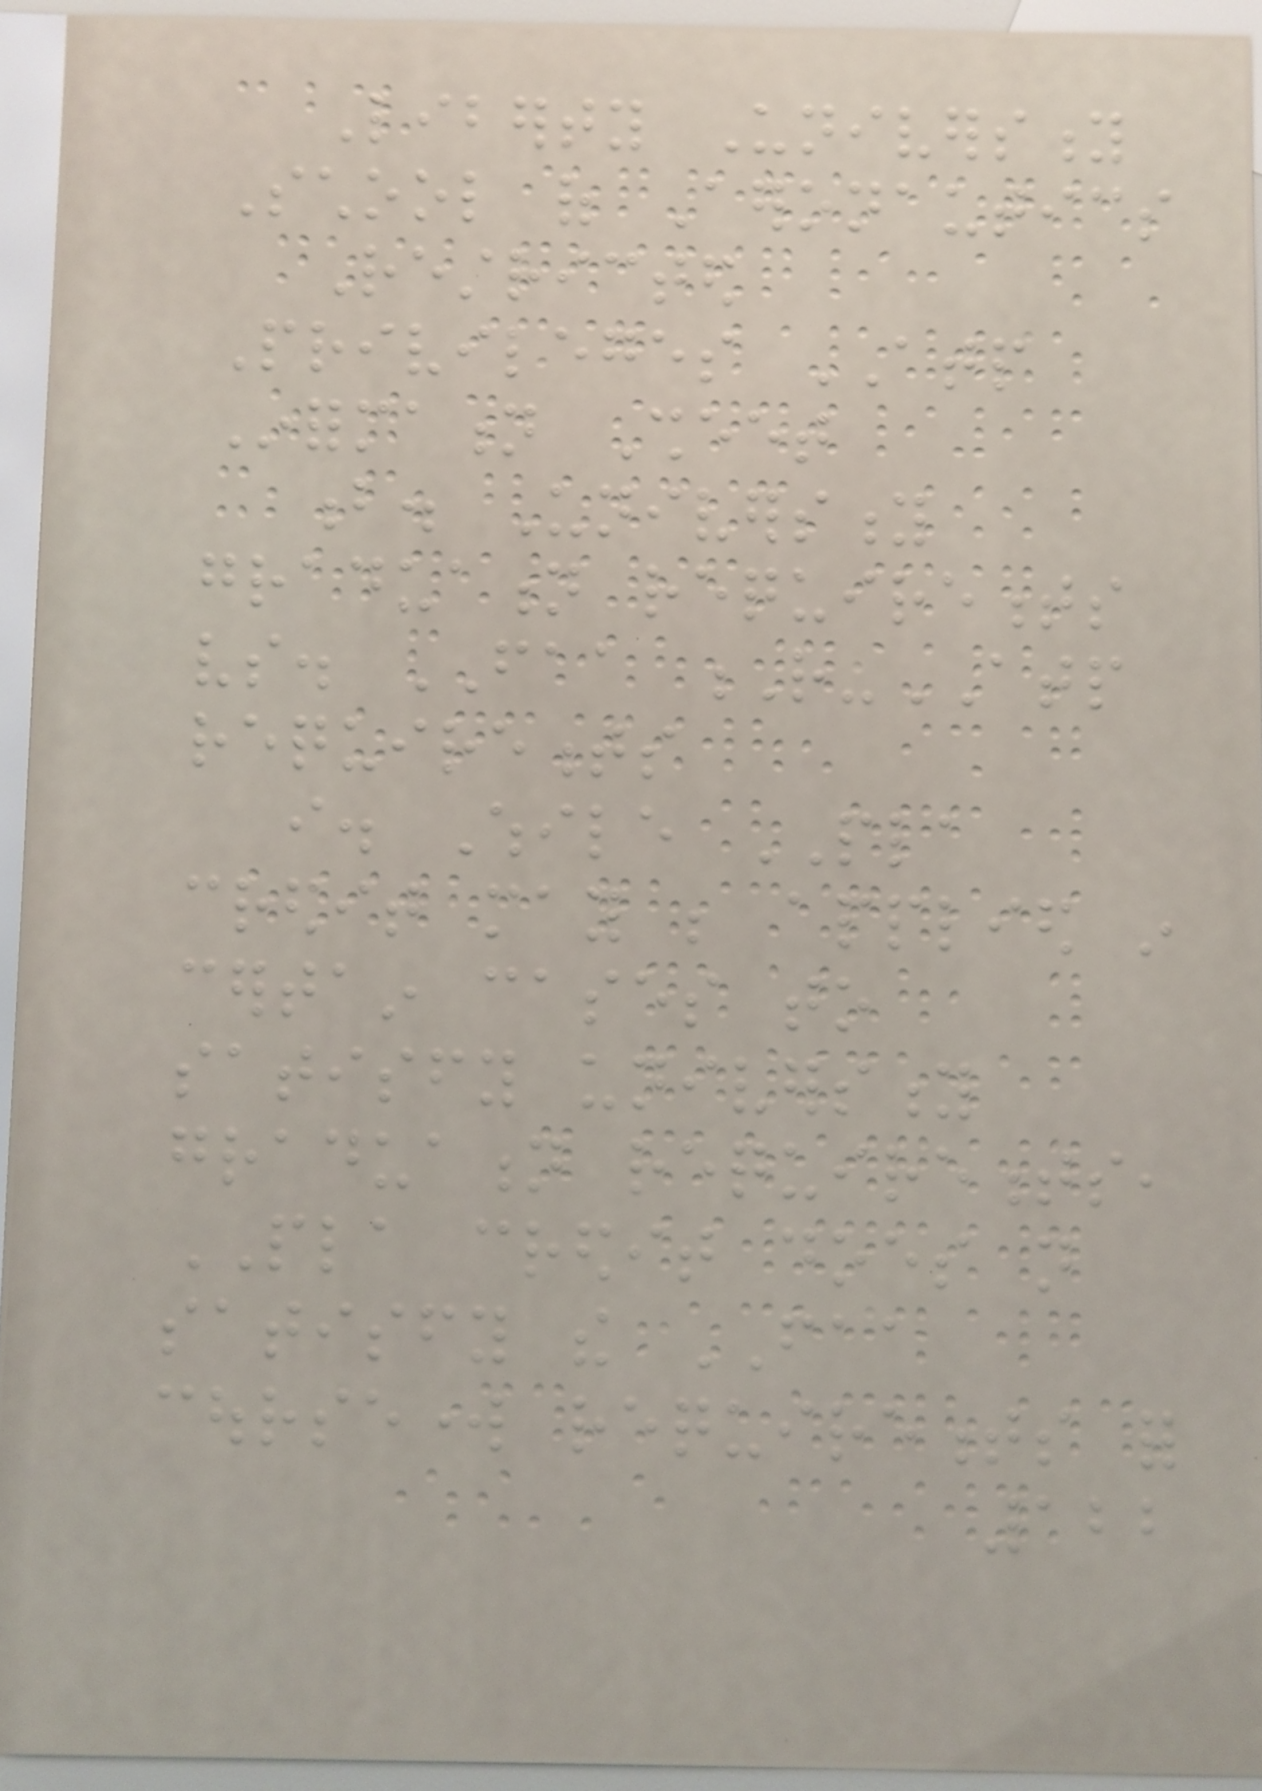Liberty University
School of Aeronautics
Restricted
Privileges ATP
Information Sheet
b. University
graduation requirements
vs. FAA R-ATP
requirements
i. While PLA
credit may be applied in
certain cases to
satisfy university
graduation requirements,
PLA credit does not
satisfy the FAA
coursework requirements for
122
